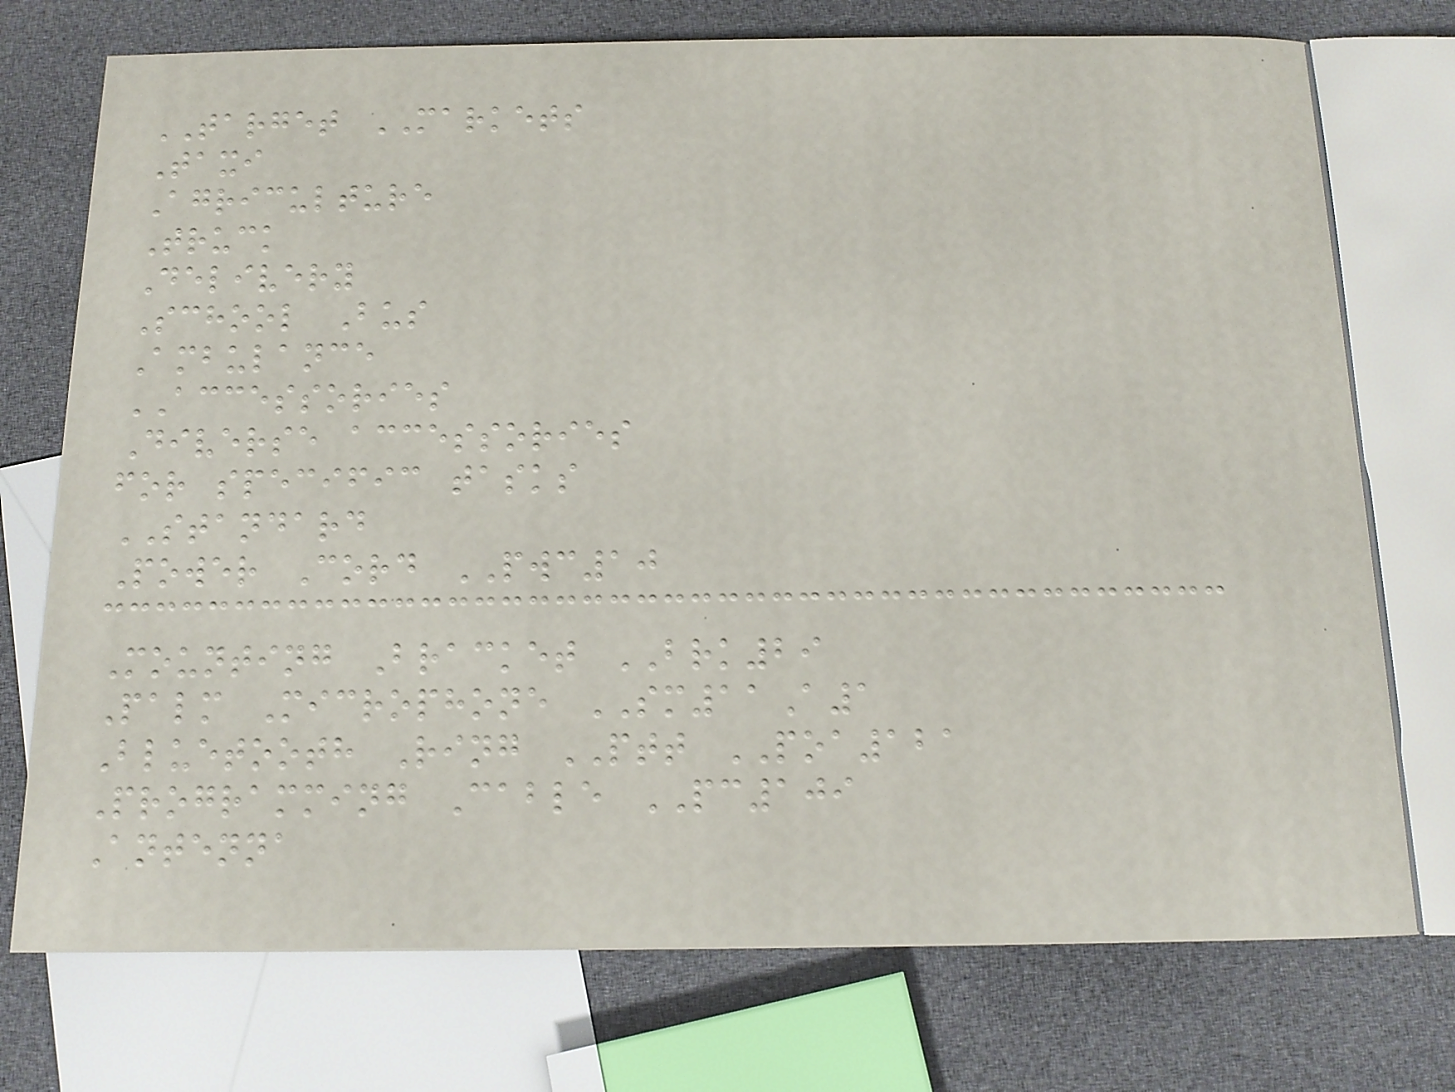TARGET MARKETS
Taxi
Agriculture
Truck
Delivery
School Bus
Ambulance
ACCESSORIES
Diverse accessories
for specific tasks
STANDARD
Power Cord PWC10
Mounting Bracket BRK29
Palm Microphone SM11A1
Bluetooth Ring PTT POA121
Programming Cable PC109
Antenna
